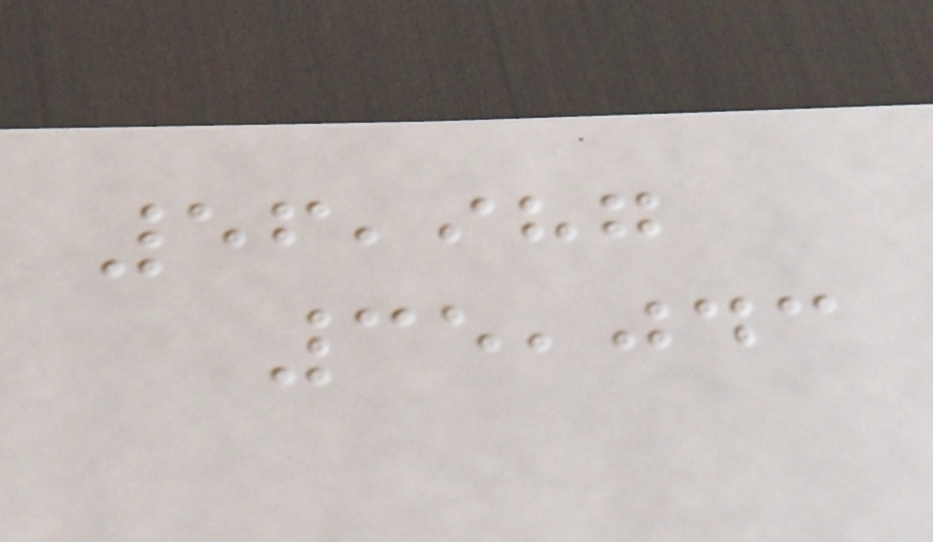56,987
35,043
